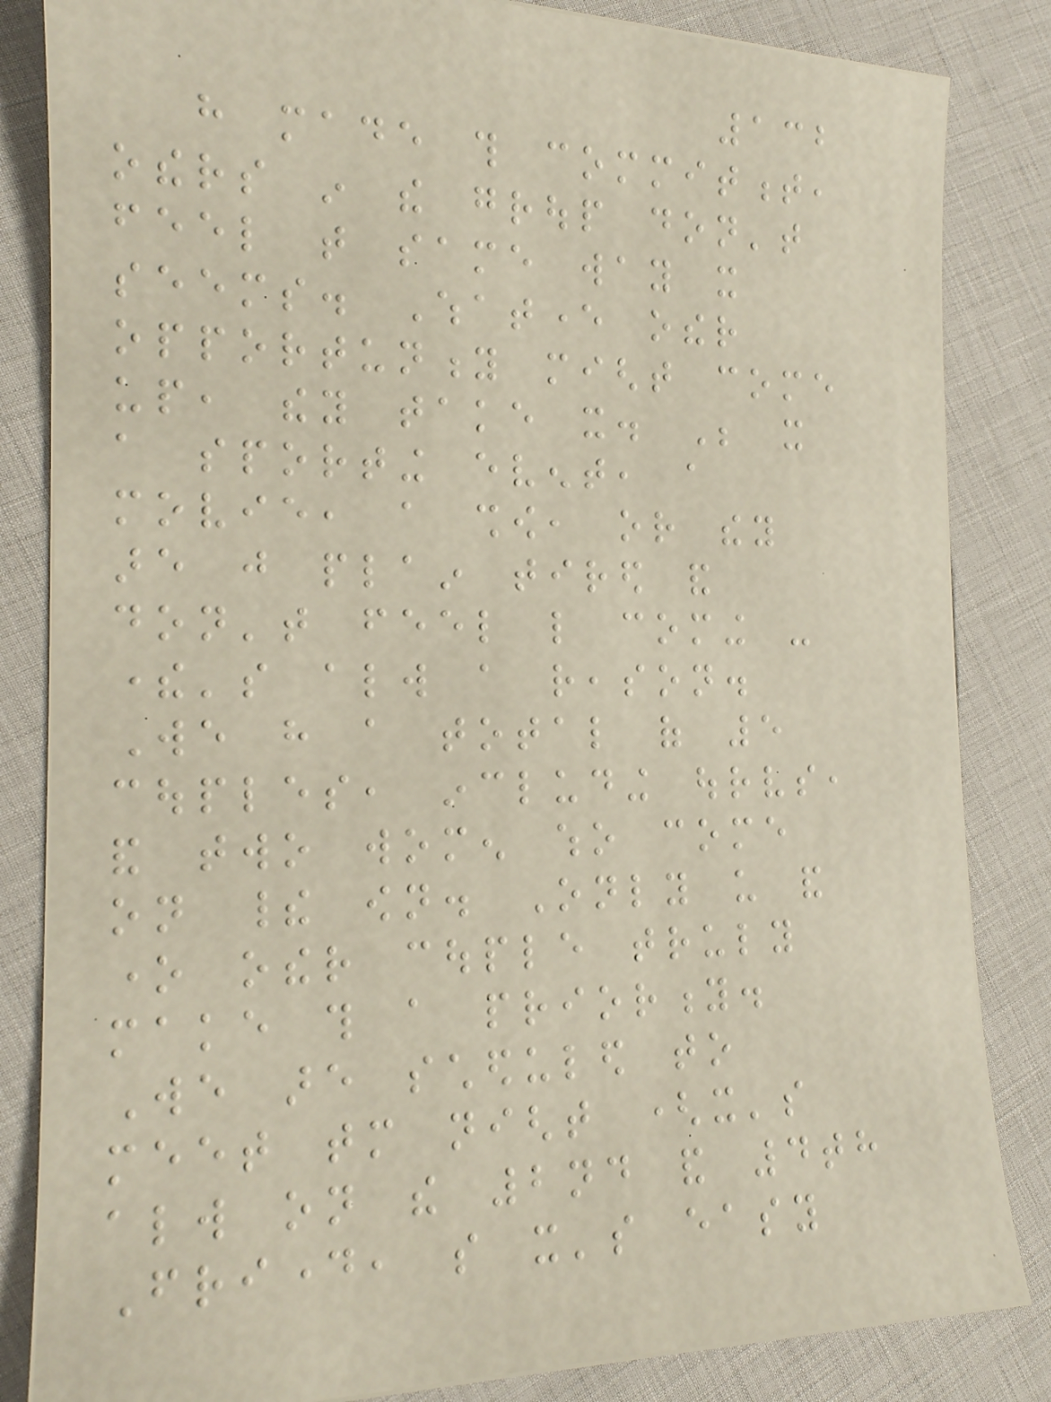132
have made this commitment,
others in the group don't
feel that same way it
seems. Whatever other
opportunity might come
up, they take it. Be it
a sporting event, a
movie, a show, or they
are just plain tired and
don't feel like coming -
there's always a reason.
We have a total of 5
couples, including ourselves,
and two women who come
on their own. Only us and
one other couple truly
make this a priority.
We are scheduled to
meet tomorrow night (it's
always on the 2nd and 4th
Friday, so it's easy
